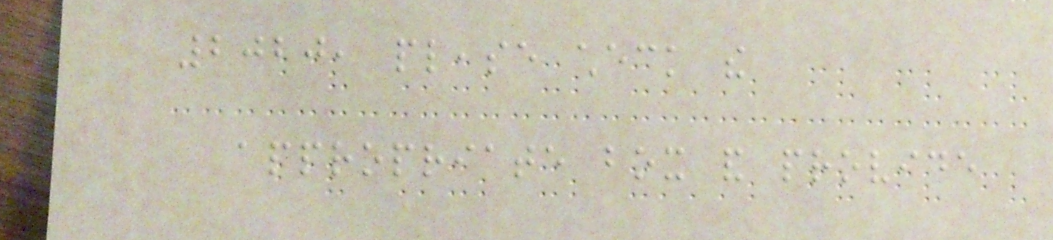2020, please check the
appropriate box and provide
